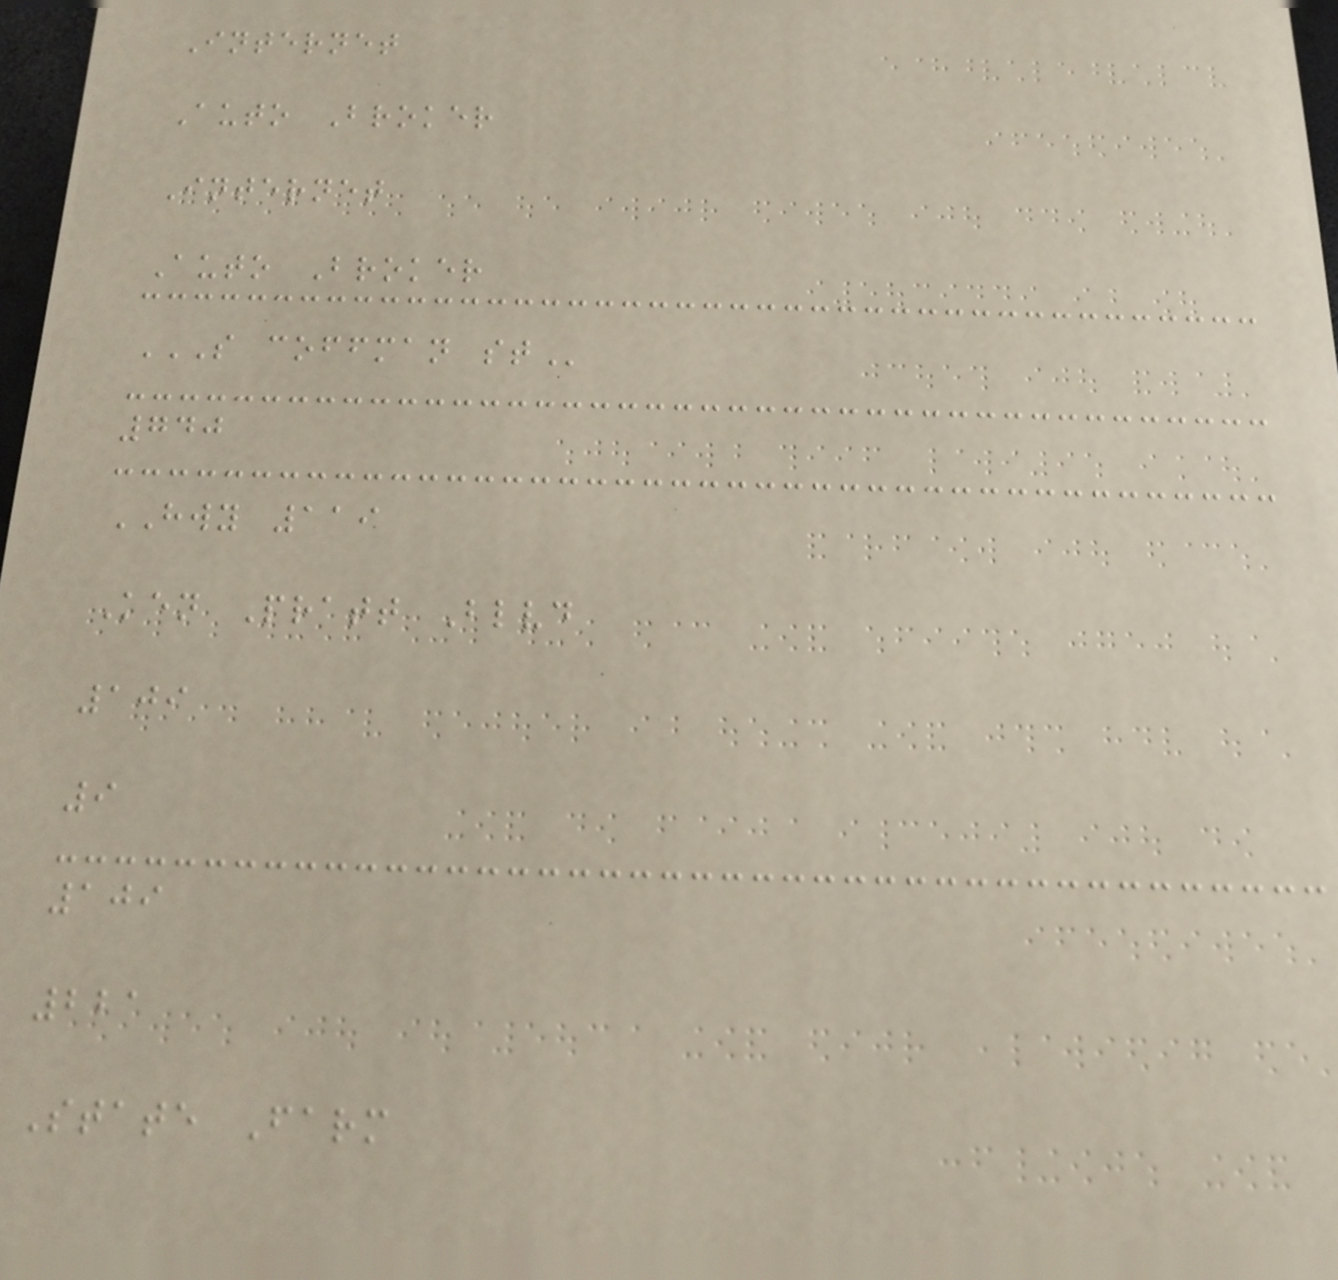Internet
Auto Broker
Internet
Auto Broker
S COFFMAN ST
740
HWY 119
Ken Pratt Blvd
109
9
109
221
State Farm
